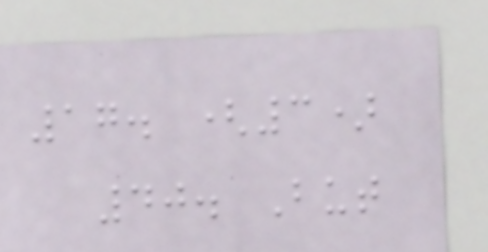17. (3)
40. But
